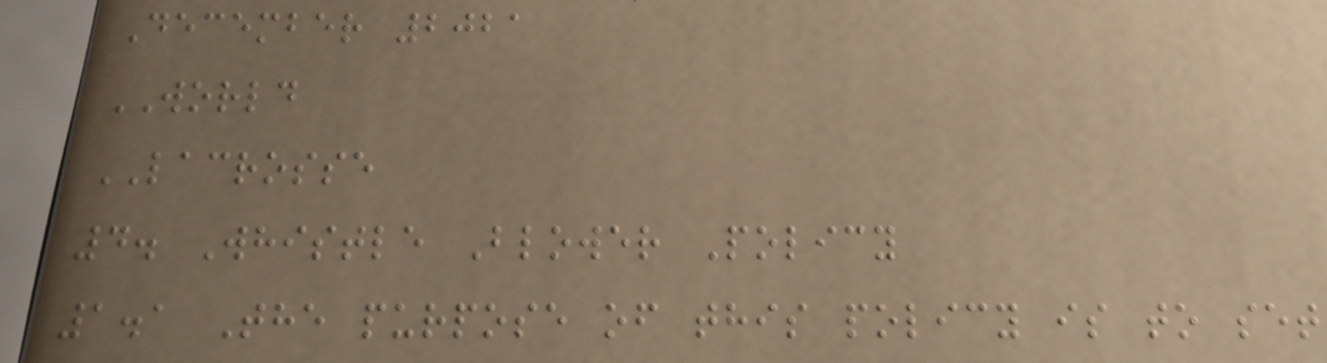December 2021
WORLD
LACROSSE
4. Whistle Blower Policy
1.1 The purpose of this policy is to set
